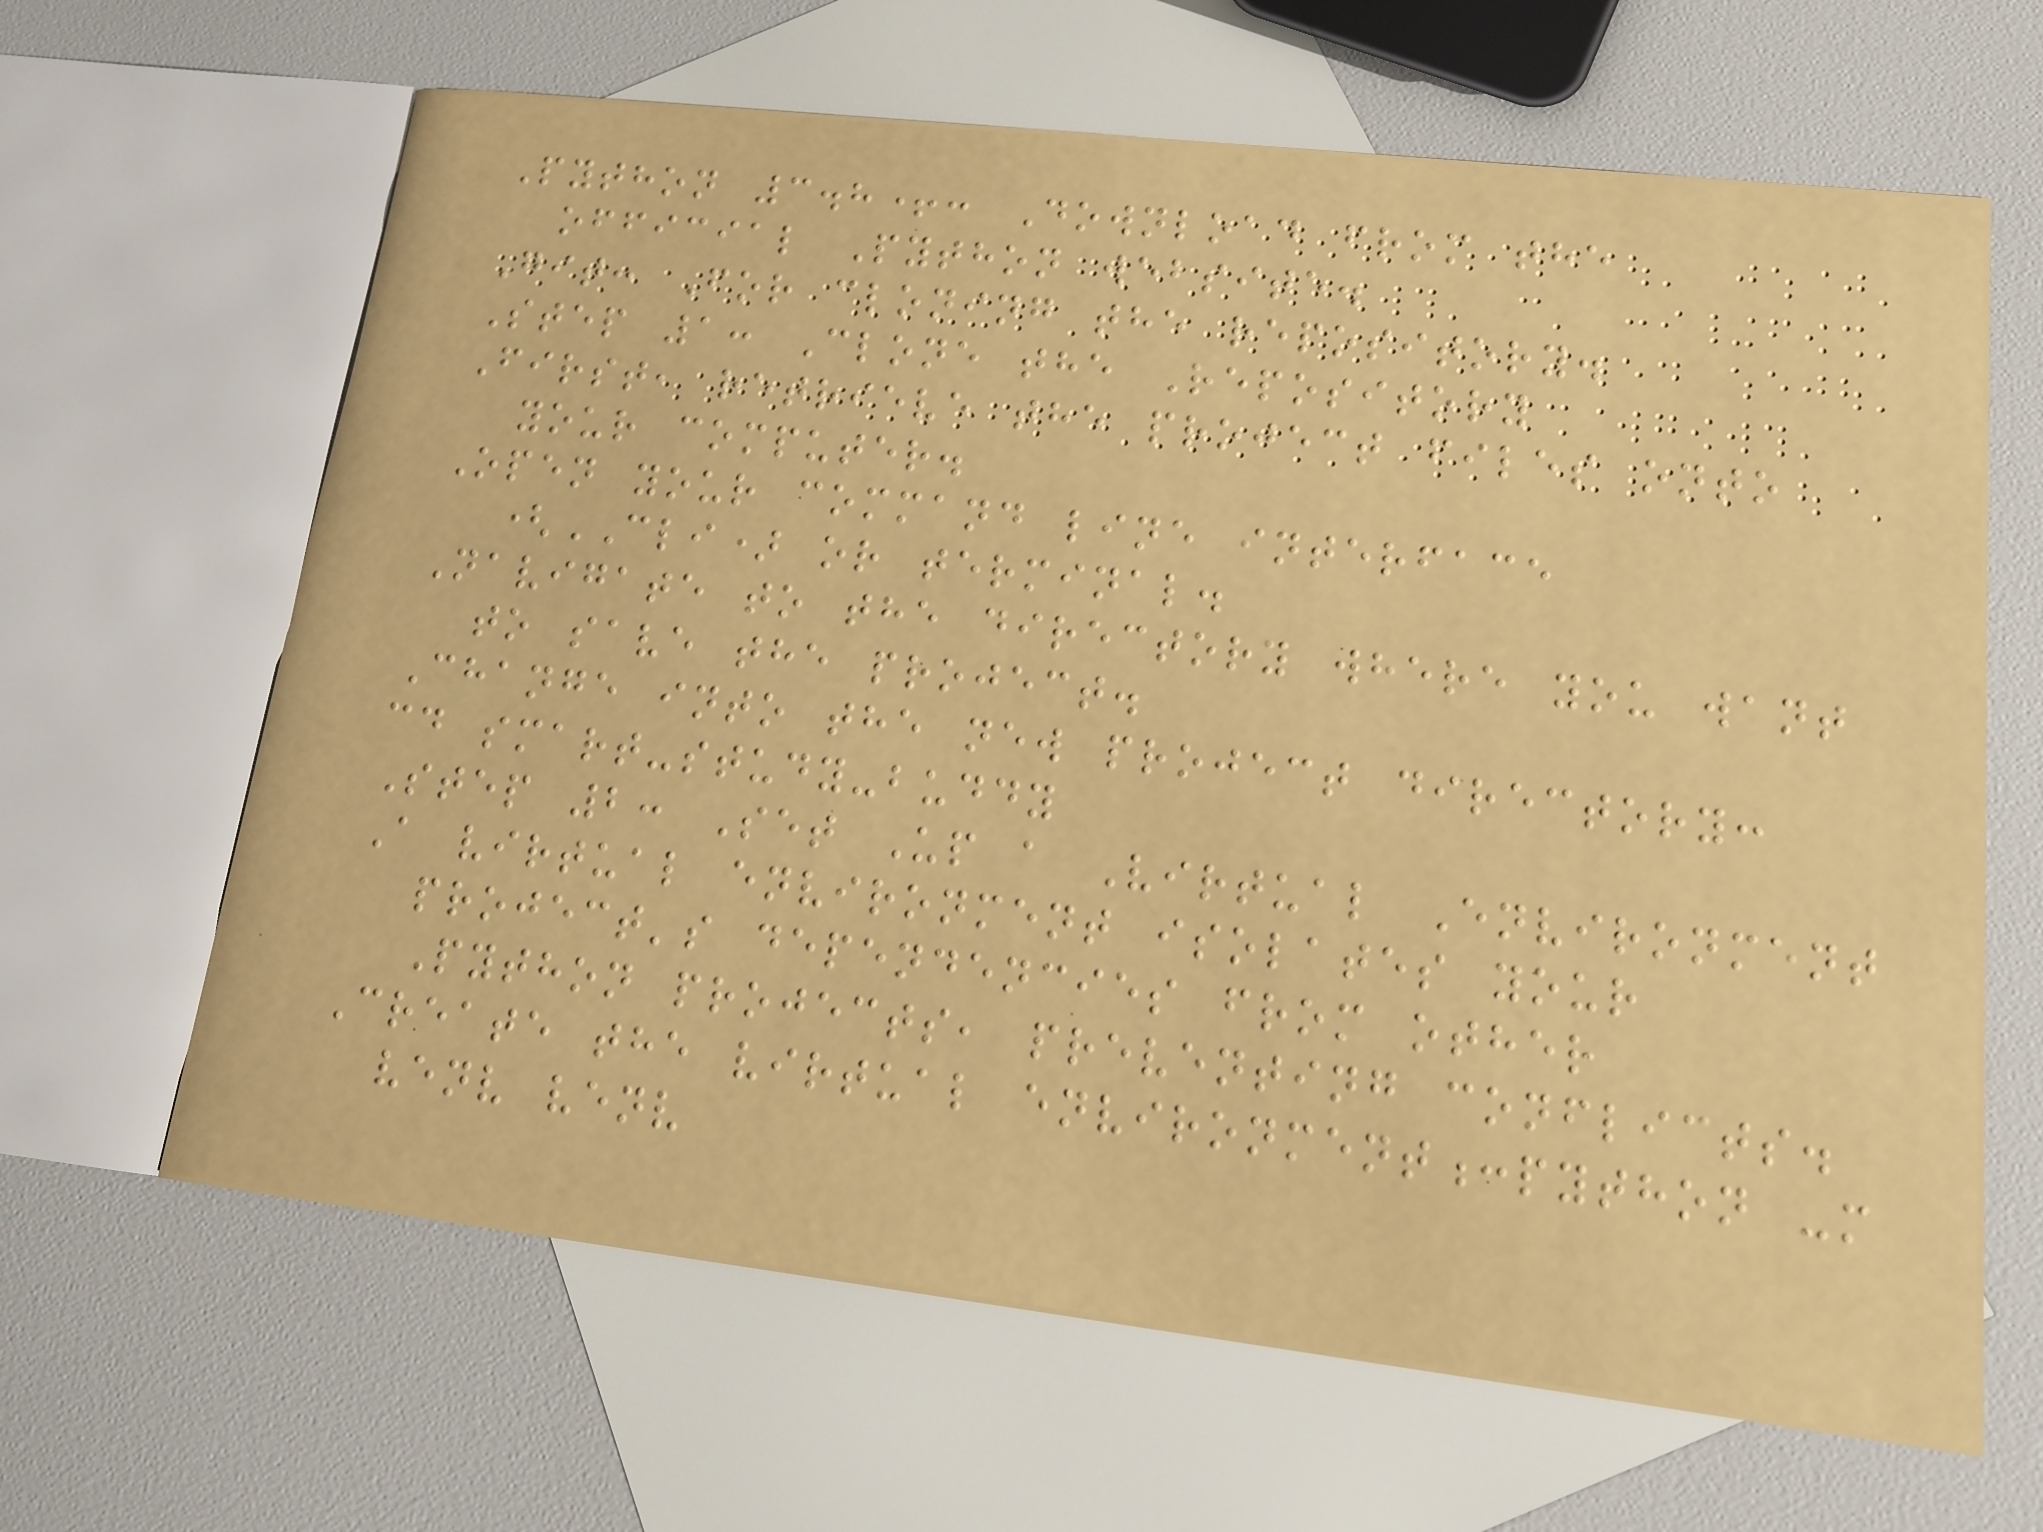Python 3.8+: Download from the
official Python website.
Git: For cloning the repository.
Step 1: Clone the Repository
First, retrieve the project files onto
your computer.
Open your command line interface
(CLI) or terminal.
Navigate to the directory where you want
to save the project.
Change into the new project directory:
cd smart-study-buddy
Step 2: Set Up a Virtual Environment
A virtual environment isolates your
project's dependencies from other
Python projects, preventing conflicts.
Create the virtual environment:python -m
venv venv
